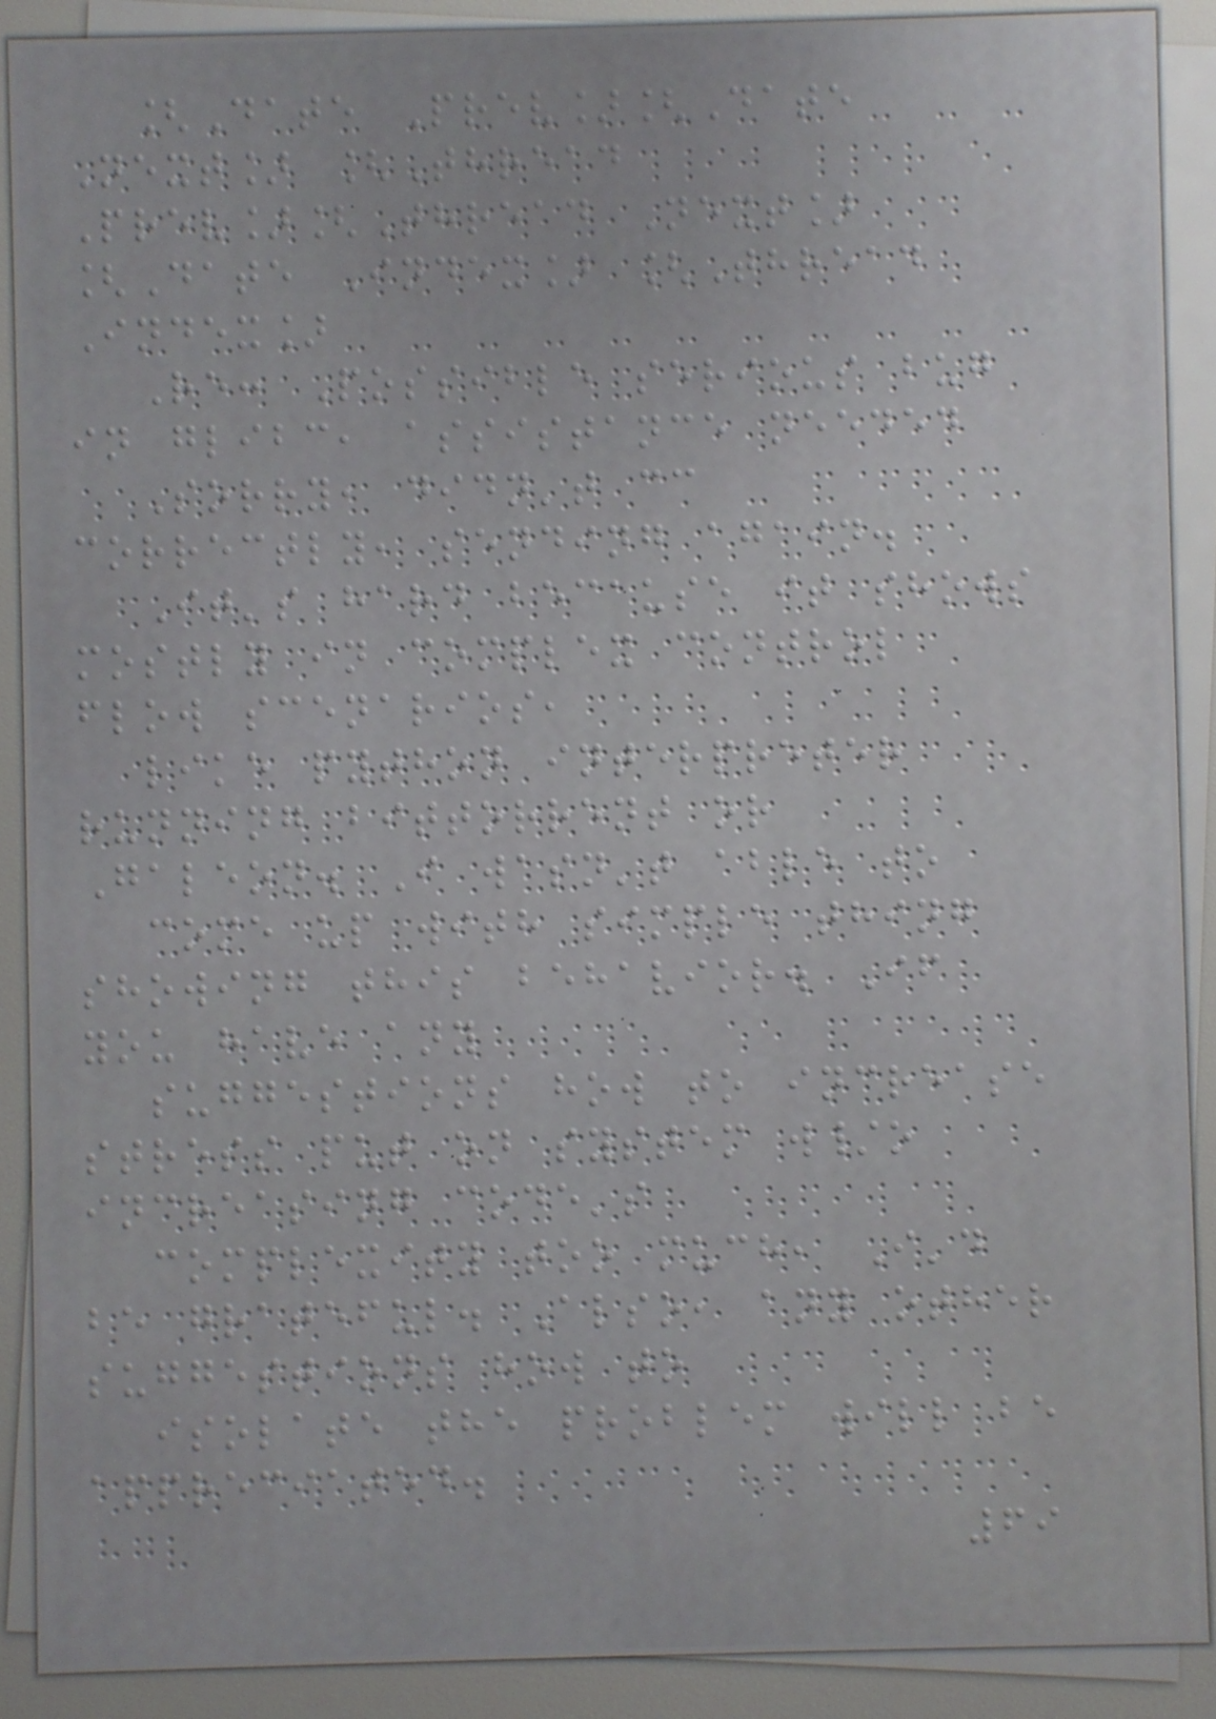[Date Prev][Date
Next] [Thread
Prev][Thread Next]
[Date Index] [Thread
Index]
Re: Possible serious bug
in glibc, assistance needed
Sorry, didn't cc
correctly, sending again.
It's hard because it shows
mostly in complex control
flow scenarios,
like python interpreter
running bittorrent or
Galeon. I wasn't able to
come up with simple thing
showing this behavior. If
you have any
suggestions how to increase
stress put on system w/o
increasing code's
complexity too much, I'd
be grateful. Also, any other
suggestions how to
isolate the problem will be
appreciated.
69
